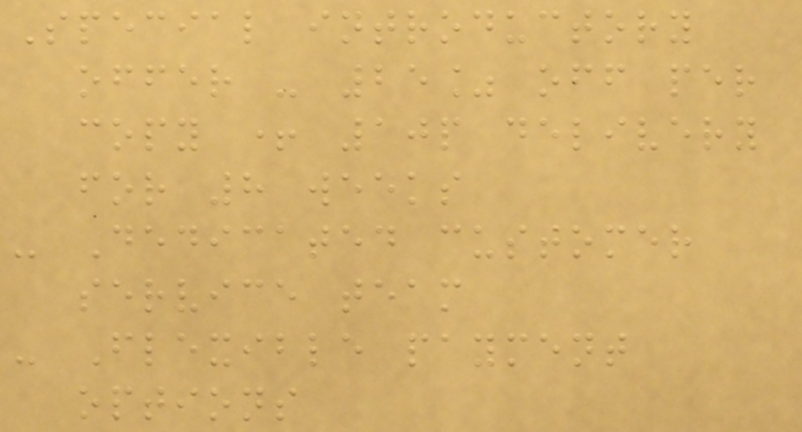Special introductory
offer - 25% off per
copy + 10p delivery
for 8 weeks
- Dedicated customer
service team
- Flexible payment
options
